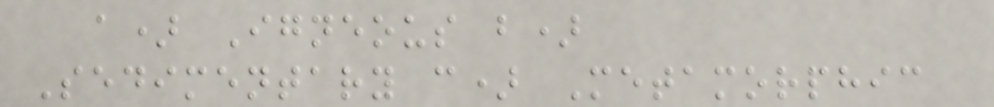a) Igneous b)
Sedimentary c) Metamorphic
